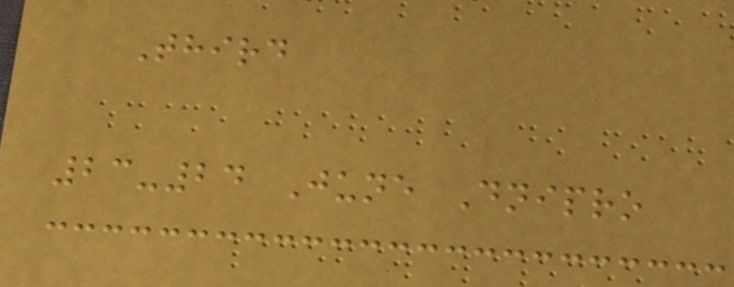Third
23-24 June Dnipro
